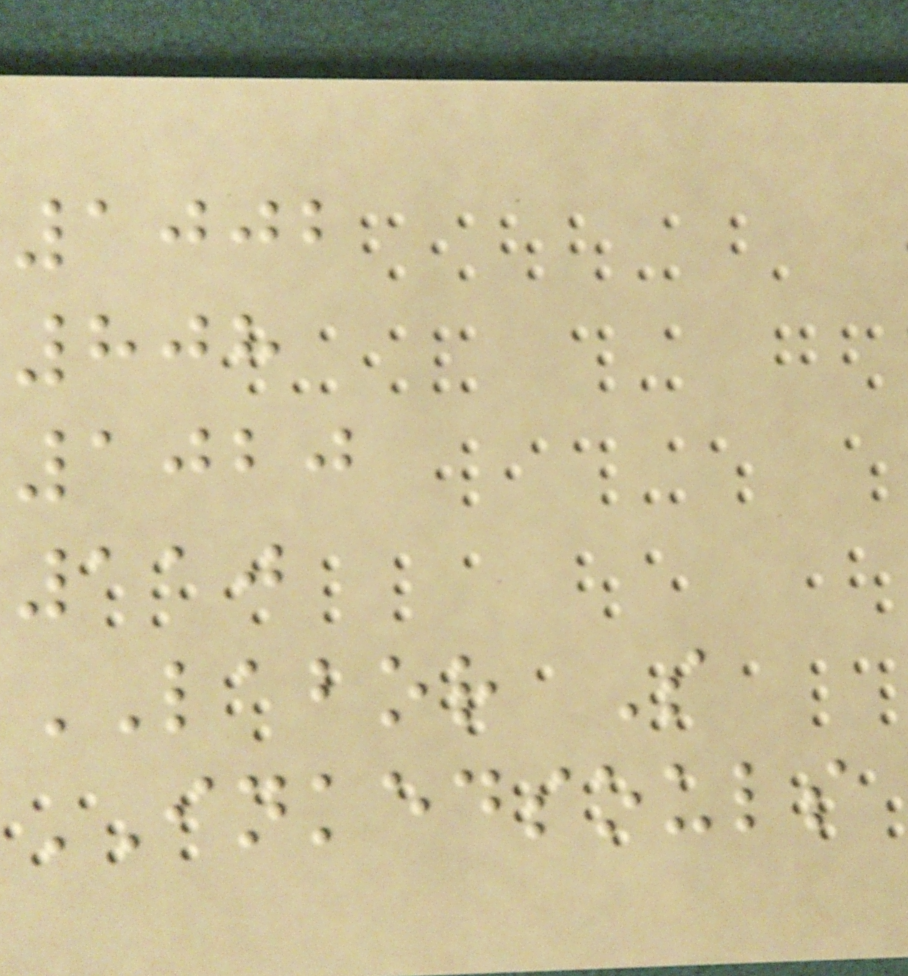1002
808
1020
110
LABOR S
INKEDSOULS
